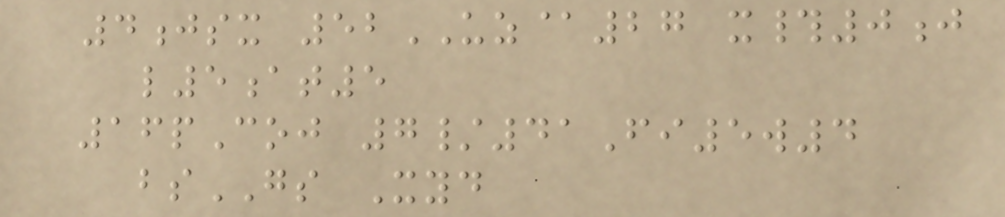4jsx 52UZ@27 x#0j
l5at5
16pCoj 7/41Fi5w4
bsGS Xyd
